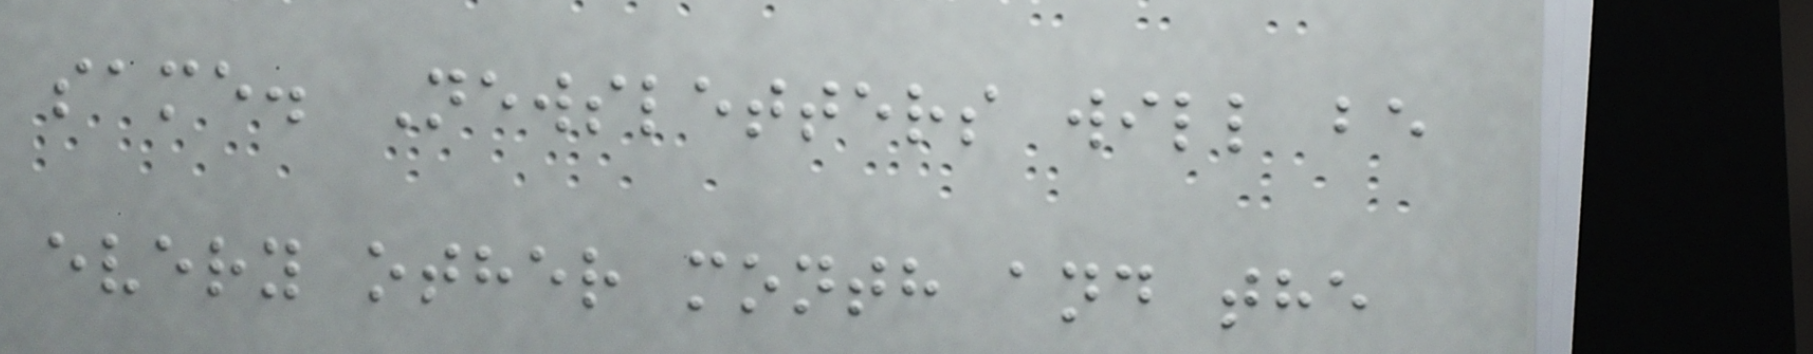same. Newsletters will be
every other month and the
